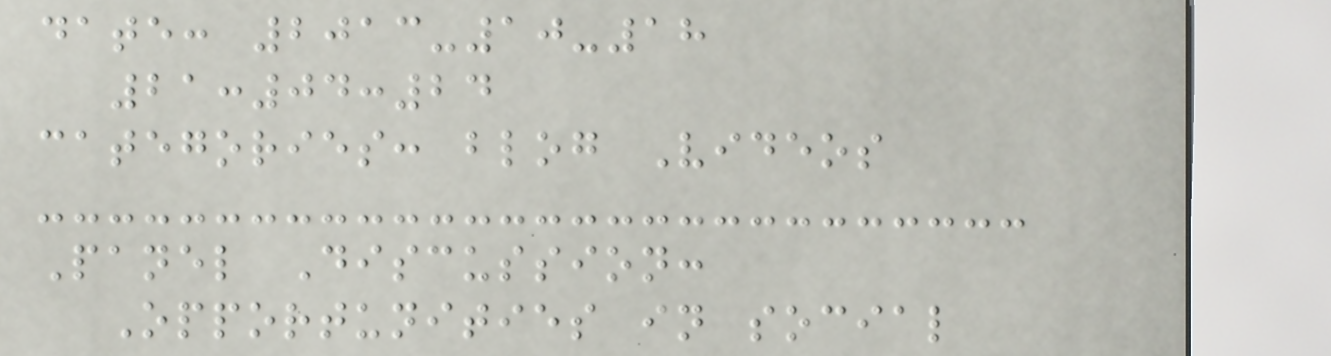date: 2013-10-18
21:04:24
categories: blog Videos
Panel Discussion:
Opportunities in social
